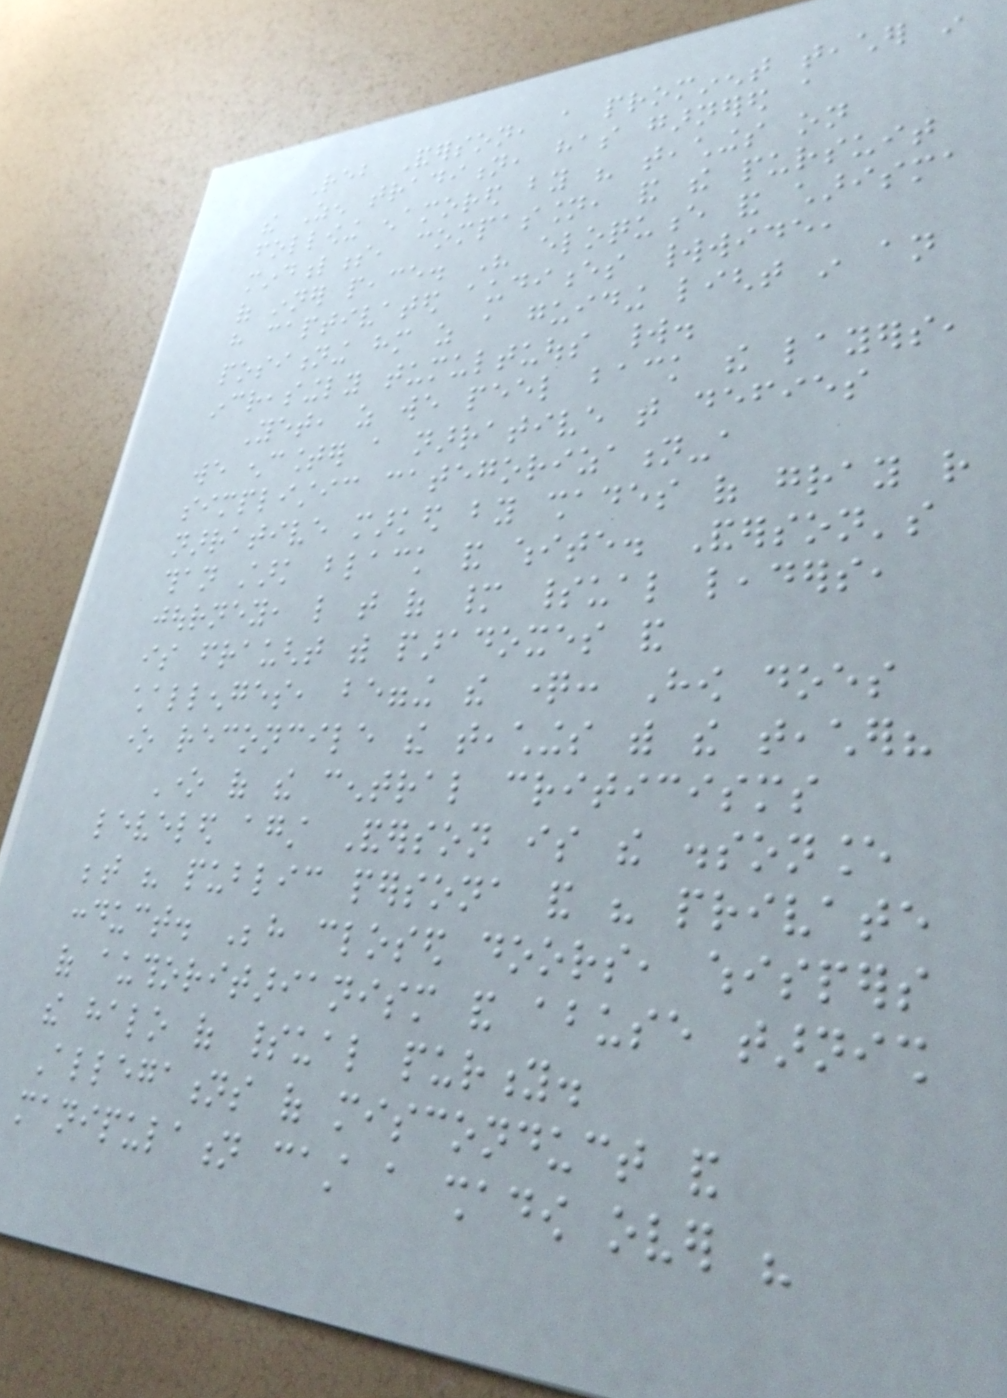Reb Anderson, a prominent teacher in
the Zen tradition, has garnered a
following enamored by his teachings on
mindfulness, compassion, and the pursuit
of inner peace. His eloquence and charisma
have captivated audiences worldwide,
positioning him as a guiding light in an
increasingly tumultuous world.
Yet, as we peel back the layers,
we encounter a narrative that defies
simplistic categorization-a
narrative marked by shades of gray rather
than stark black and white. Anderson's
journey, like that of many spiritual leaders,
is fraught with paradoxes and
challenges, begging the question: How does
one reconcile the teachings with the teacher?
One of the central criticisms
leveled against Anderson is the dissonance
between his public persona and his private
conduct. Behind closed doors, whispers
of authoritarianism and abuse tarnish
the halo of spiritual purity.
Allegations of misconduct and
manipulation cast a shadow over his
